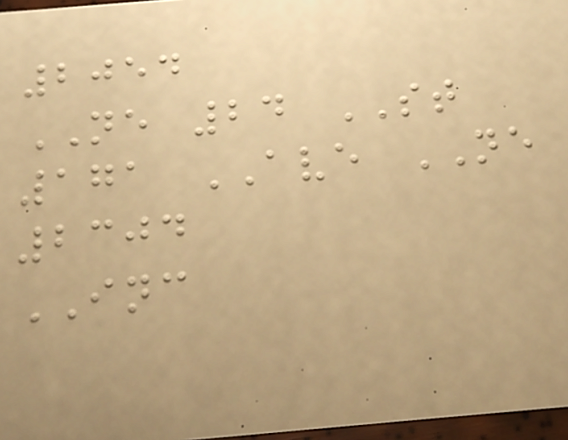2054
NE 24 ST
171 AVE NE
2304
INC
